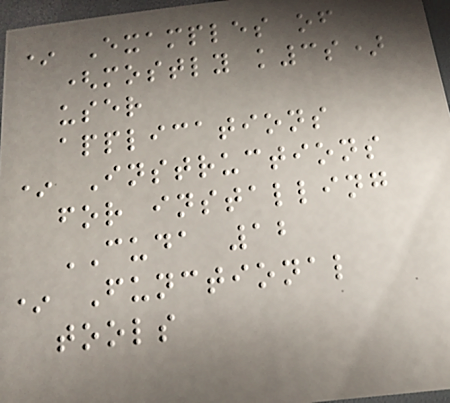* Examples of
(mostly k3s)
user
applications
* Instructions
for installing
CUDA 12
* Functional
tools
